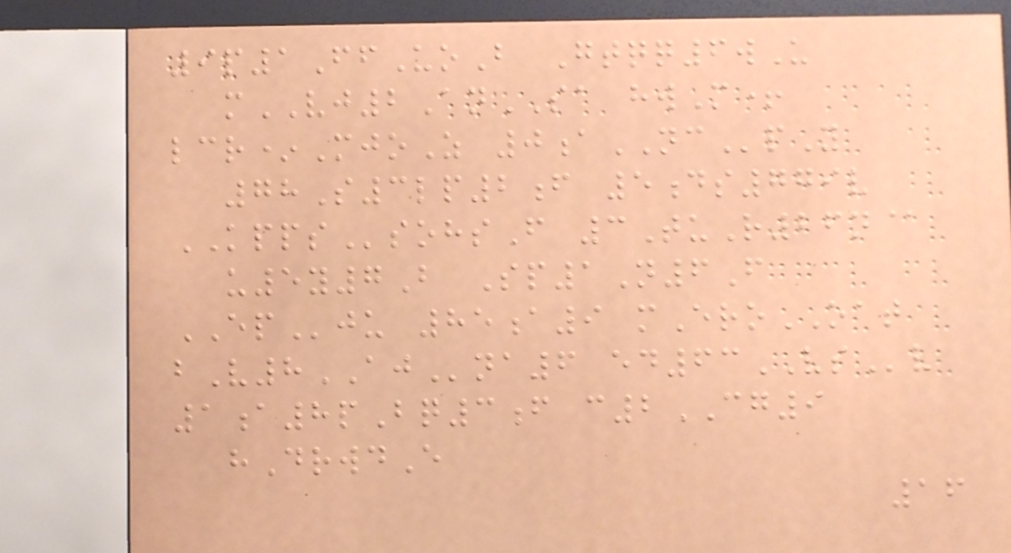9p1FfUoB Gtqq6wU
mVJ2AnSA hwM+
lcr*MjoZ 0aNCpY
78S3lp2f 5ds779v
KPPSsohsF 3TuR26n@
u5y7B Sp1N6F
EPju 85a9 mEroOAT
bV8AJna6 ed63VSv
1a8pBq3f c2CG9
hDrwdE
16
